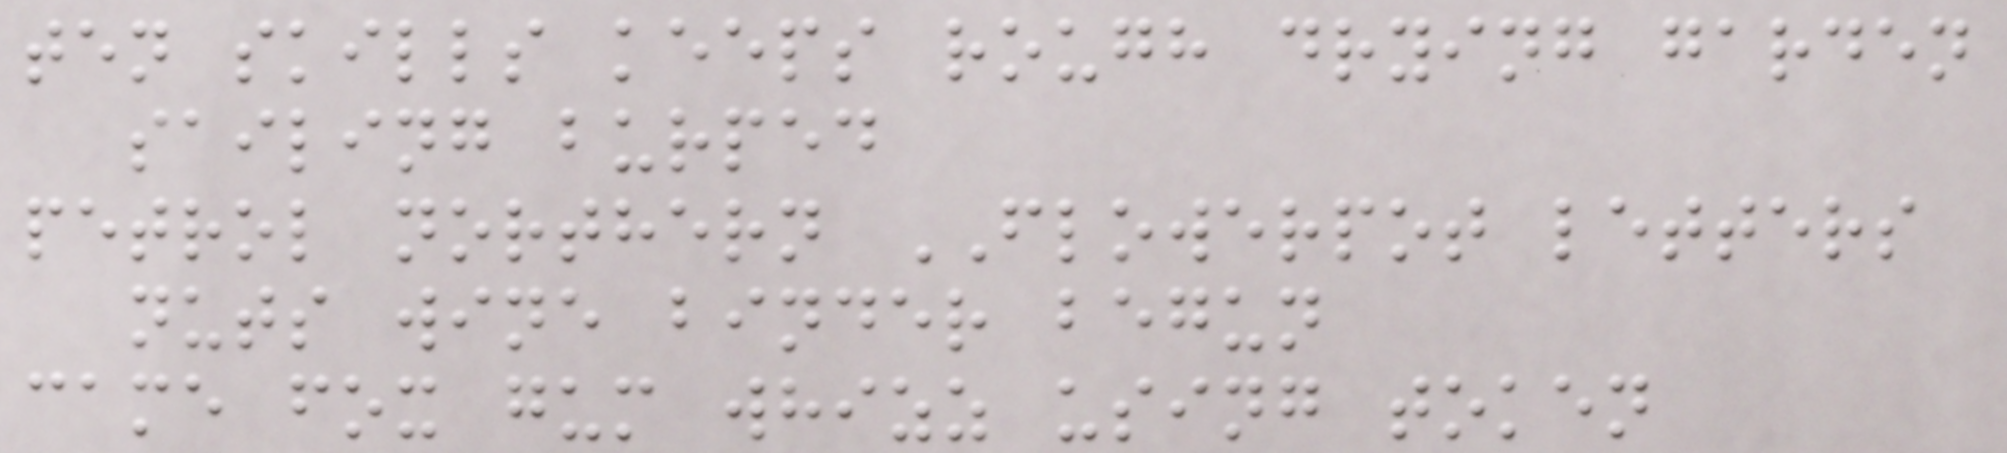ten skills keeps rough drying garden
sailing burped
petrol northern FLOWERPOT letters
nuts wine binder begun
came fox gum whizz using token
